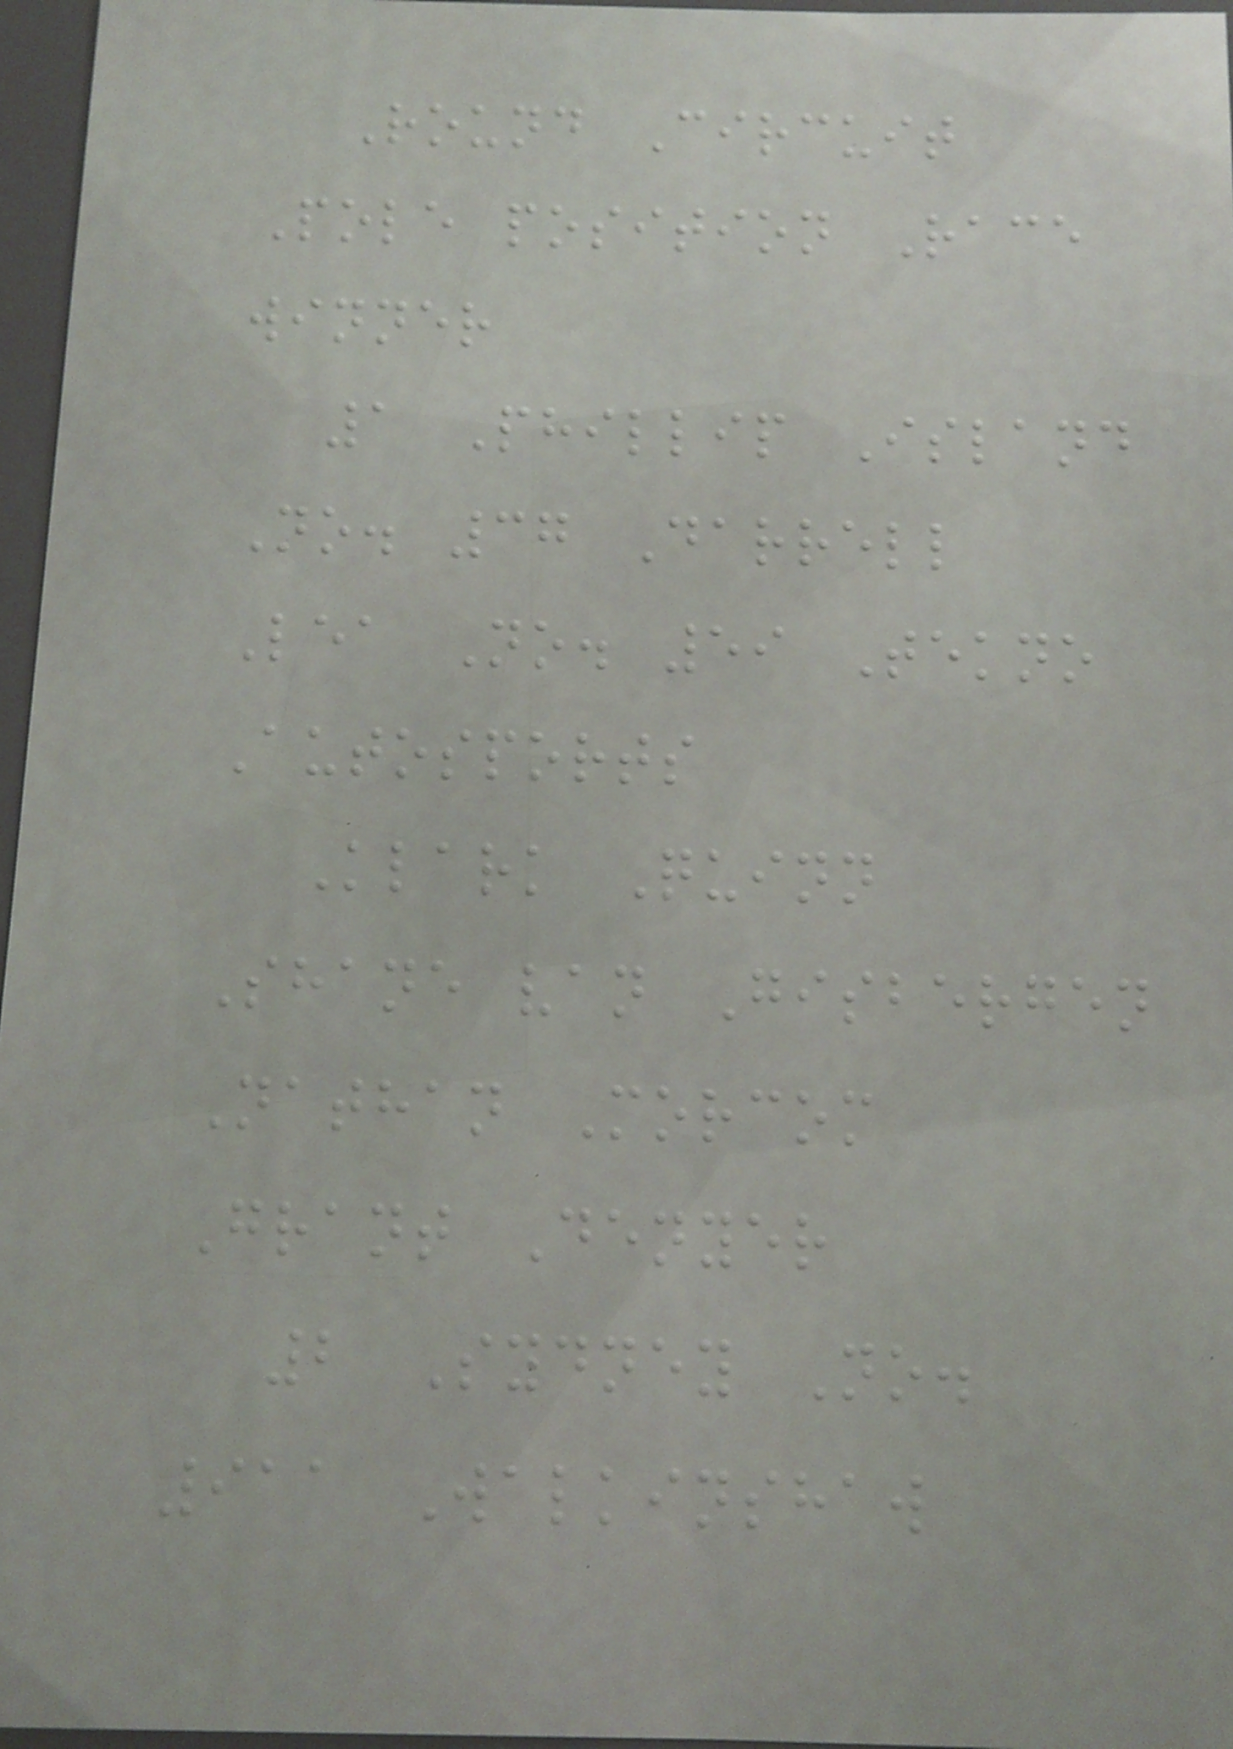Round Circuit
Pole position Race
winner
1 Phillip Island
No. 37 Darrell
Lea No. 59 Tekno
Autosports
Klark Quinn
Shane van Gisbergen
Nathan Morcom
Grant Denyer
2 Sydney No.
911 Walkinshaw
